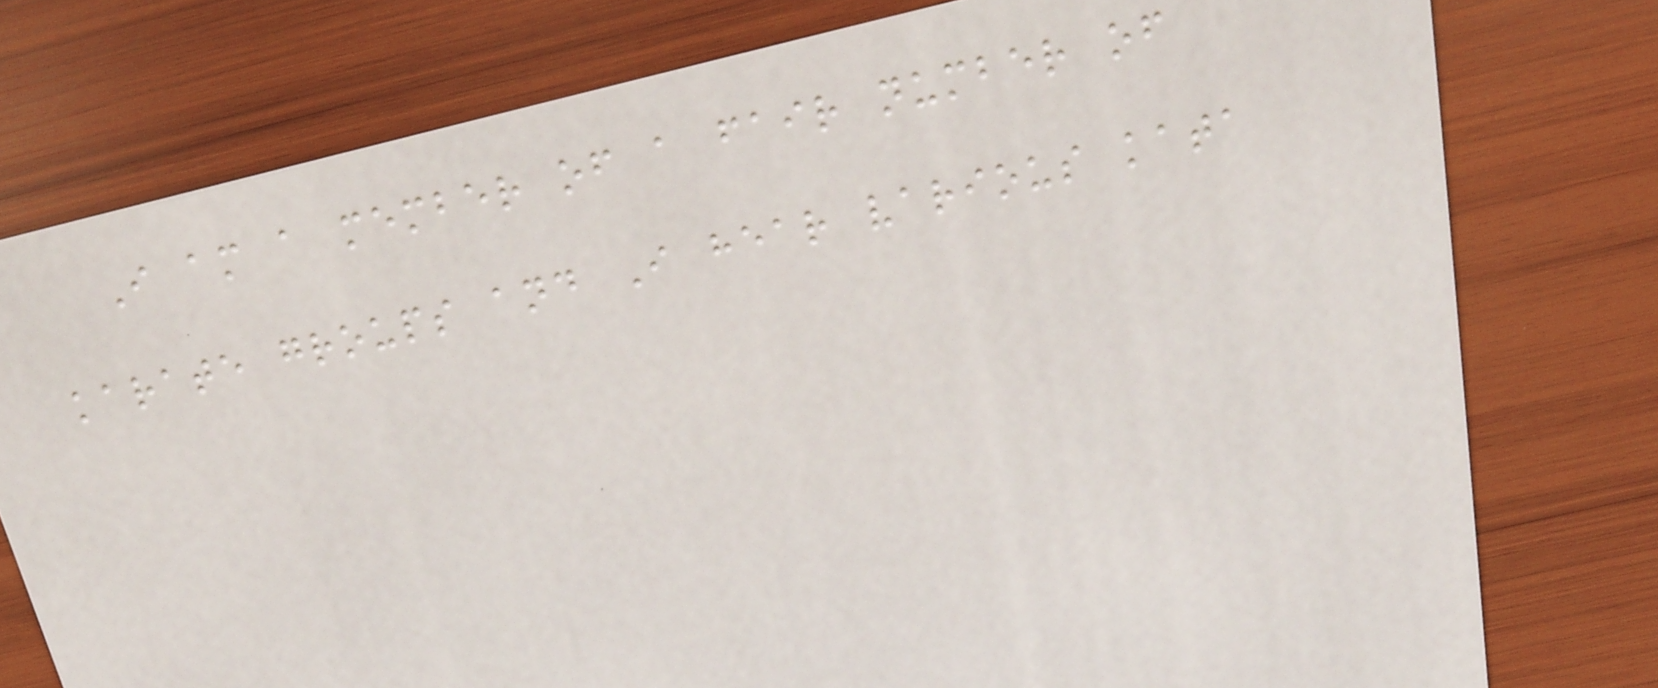I am a member of a fair number of
karate groups and I hear various kata
